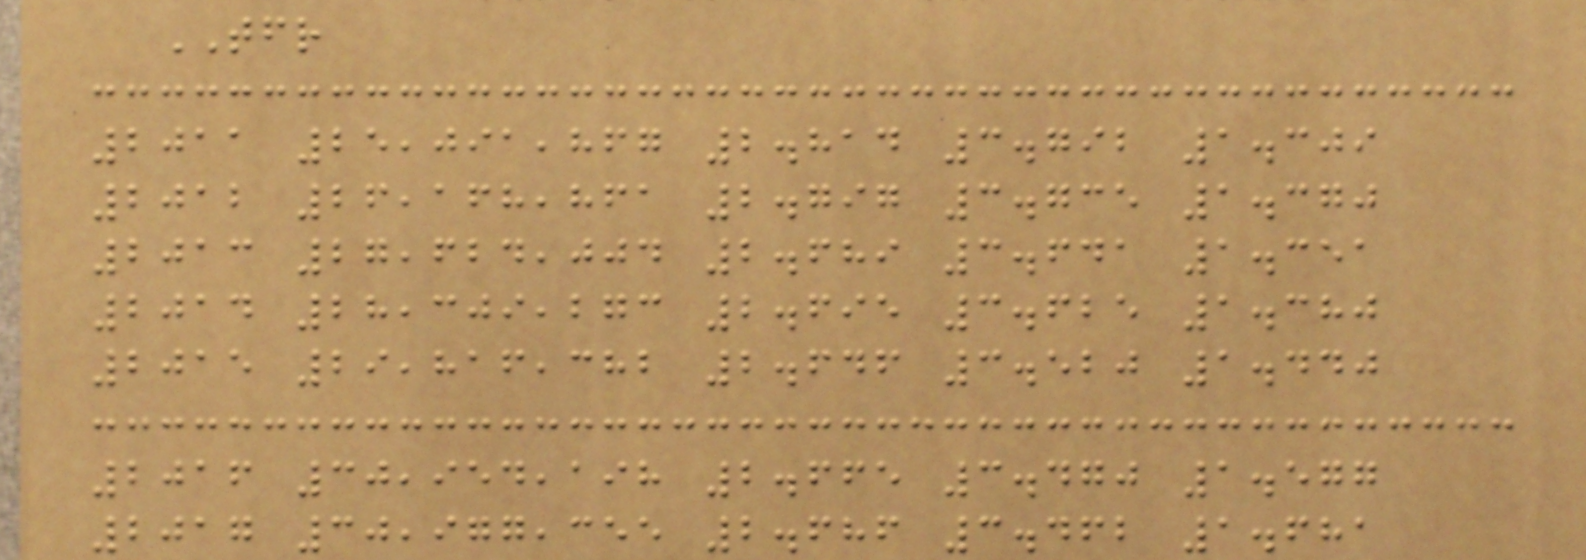TFR
2011 25,091,867 2.814 3.792 1.309
2012 26,168,861 2.797 3.735 1.370
2013 27,624,004 2.689 3.641 1.351
2014 28,309,273 2.695 3.625 1.380
2015 29,816,382 2.646 3.520 1.440
2016 30,954,198 2.665 3.470 1.577
2017 30,977,355 2.686 3.462 1.681
